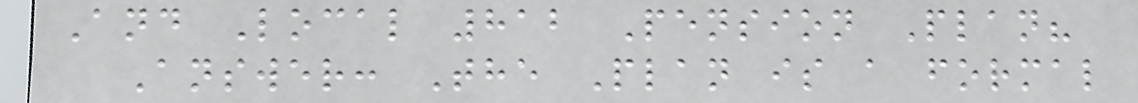And Local 812 Pension Plan?
Answer: The Plan is a formal
